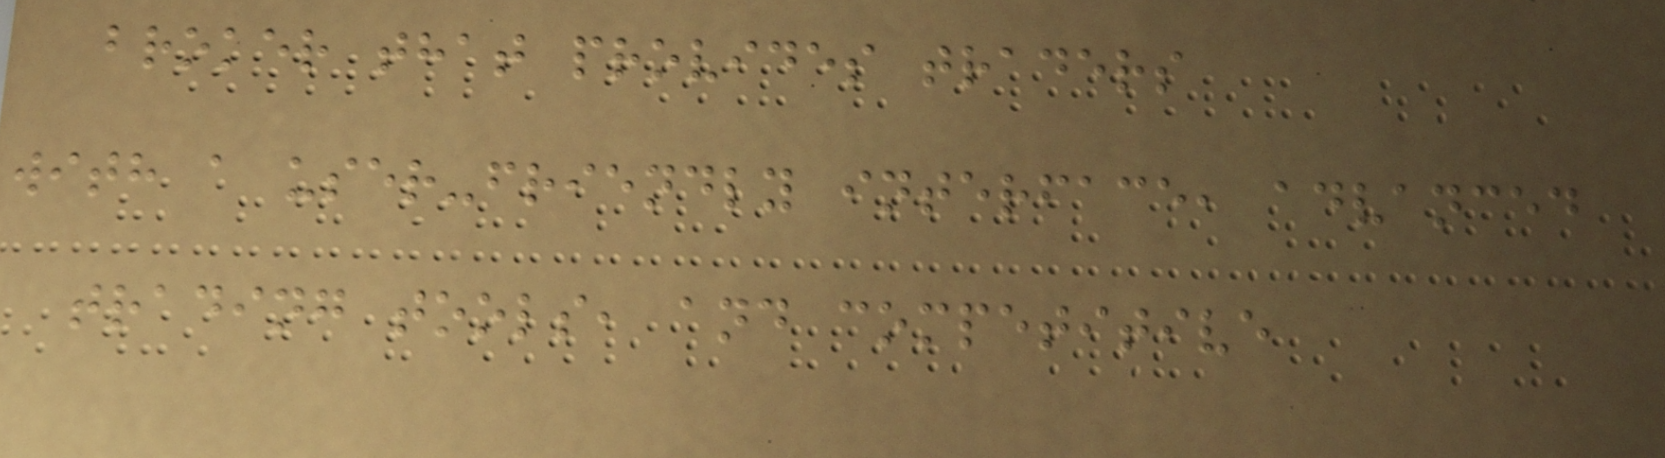broker that provides traders
with a user-friendly interface, advanced
trading tools, and competitive
